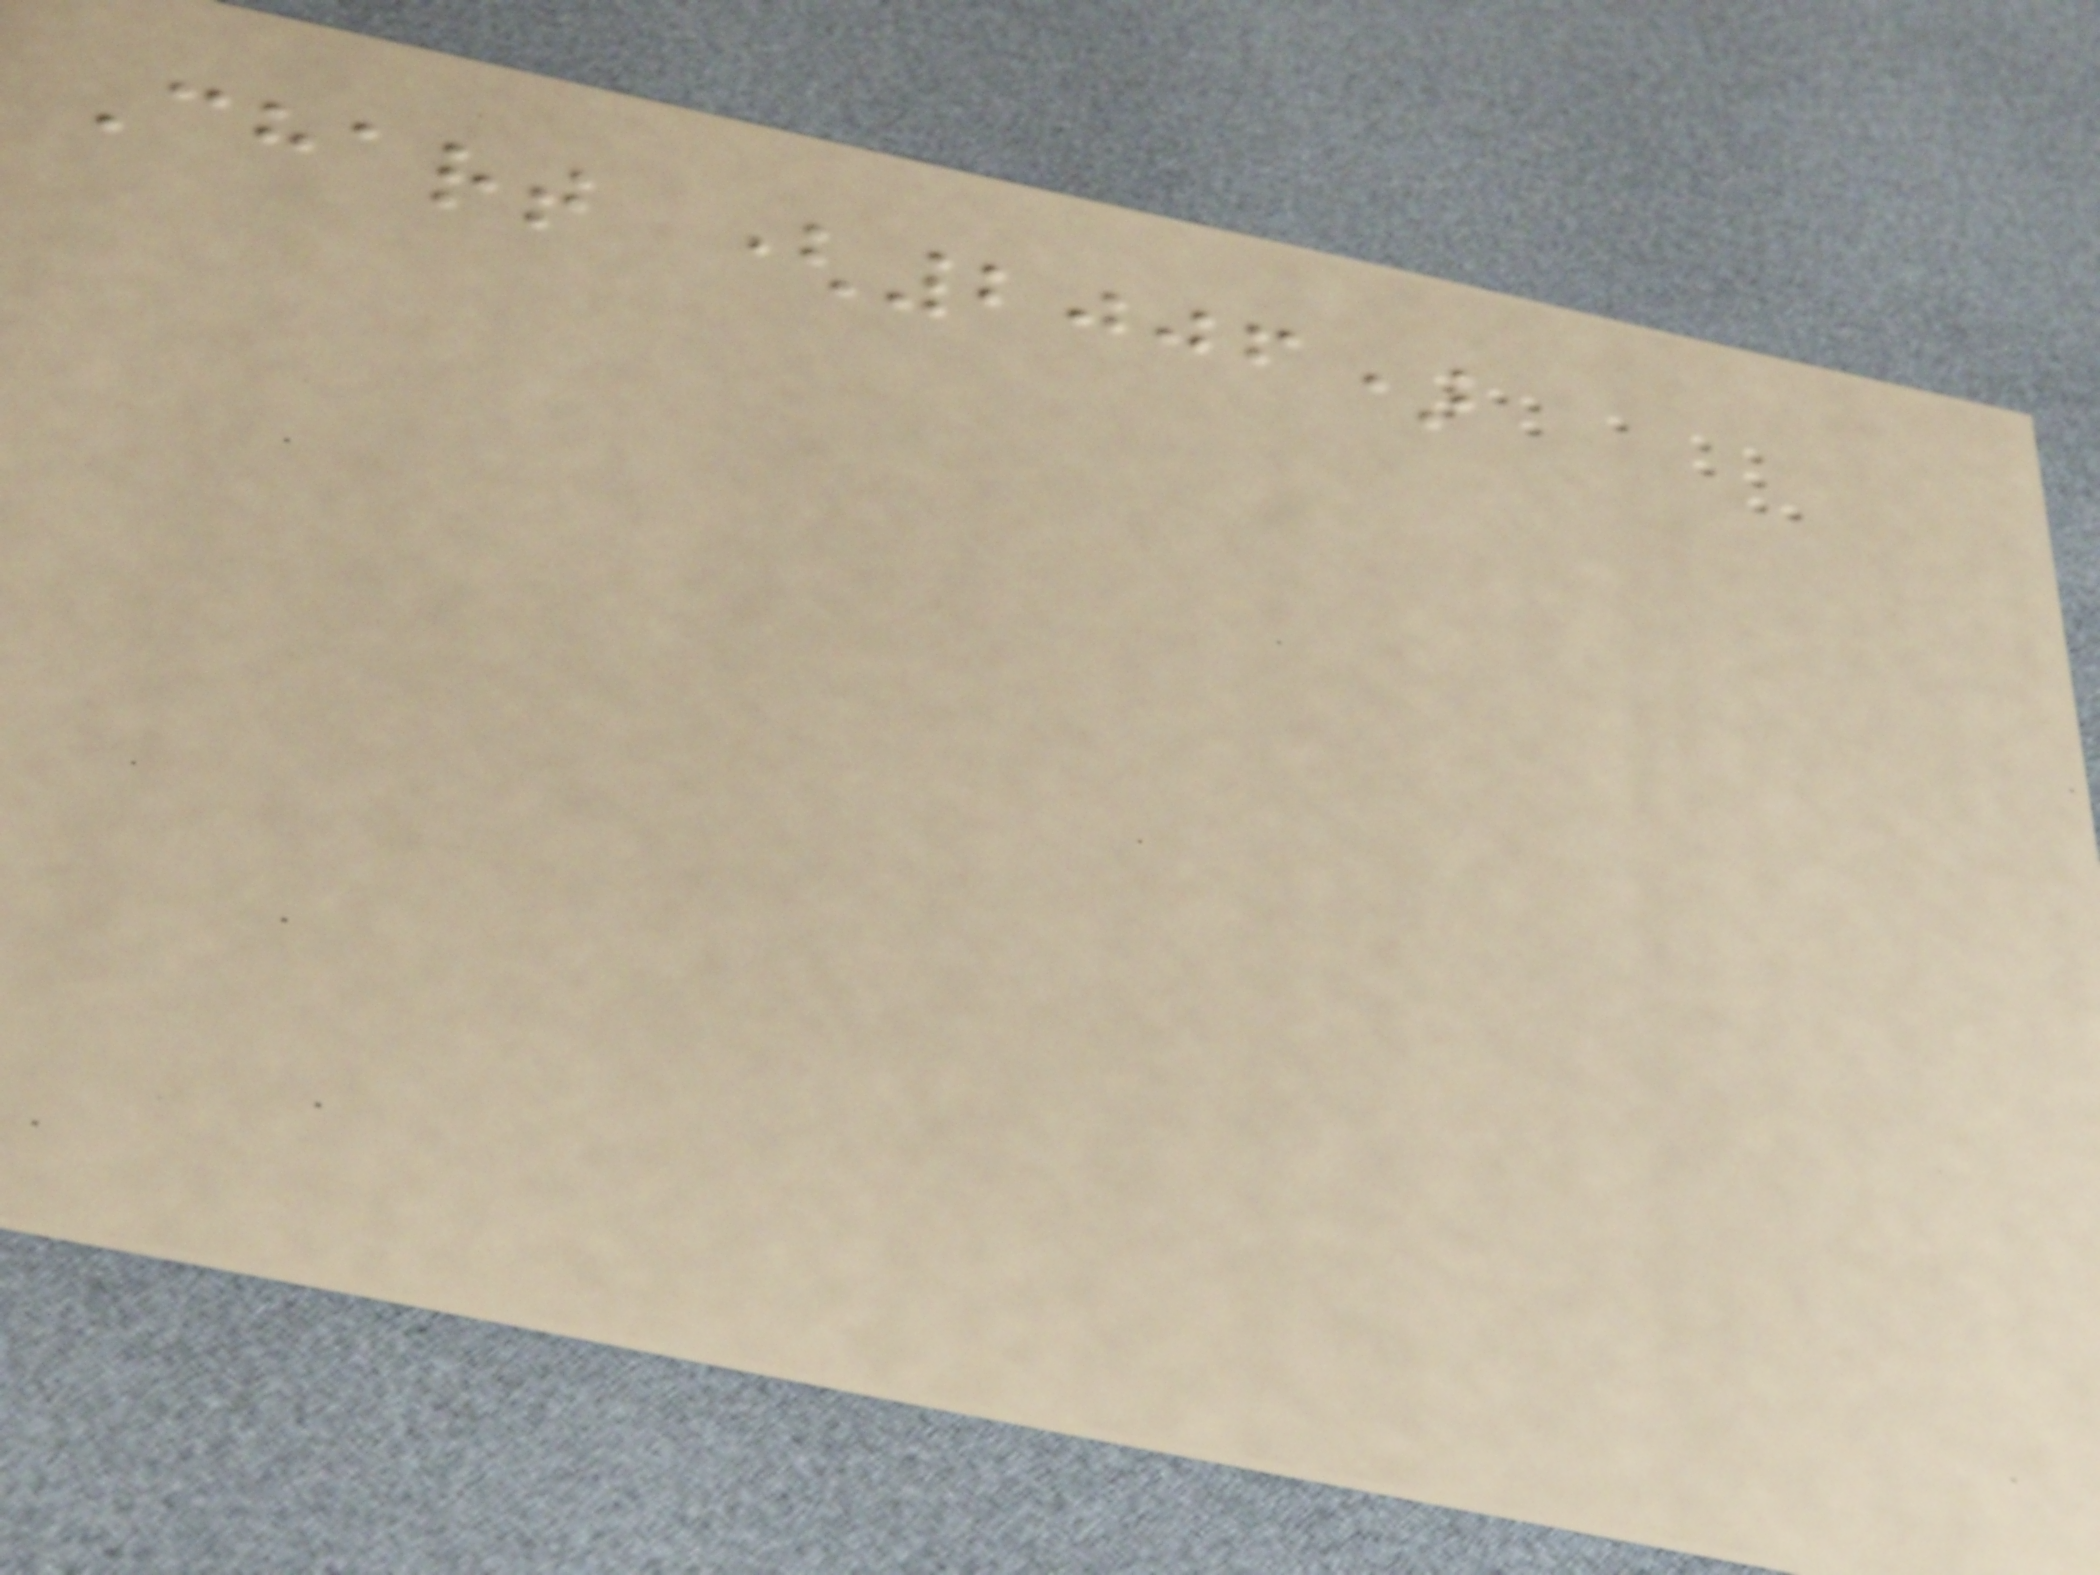Chart (2006)
